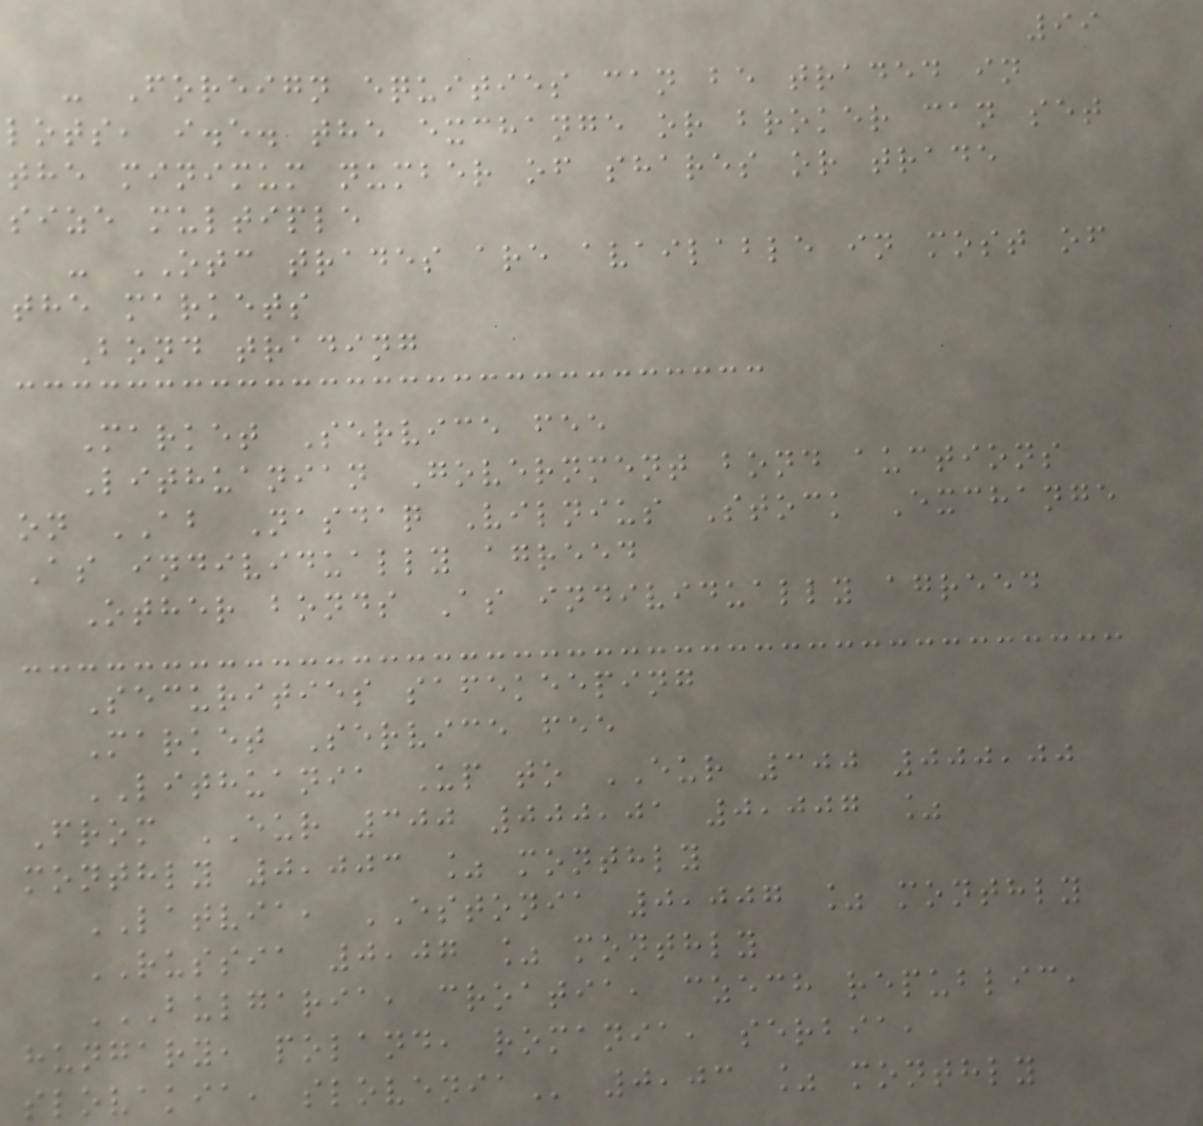99
- Foreign equities can be traded in
lots, i.e. the exchange or broker can set
the minimum number of shares or trade
size multiple
- OTC trades are available in most of
the markets
Bond trading
Market Service fee
Lithuanian Government bond auctions
on AB Nasdaq Vilnius Stock Exchange
As individually agreed
Other bonds As individually agreed
Securities safekeeping
Market Service fee
LITHUANIA Up to EUR 300 000,00
From EUR 300 000,01 0,007 %
monthly 0,003 % monthly
LATVIA, ESTONIA 0,007 % monthly
RUSSIA 0,07 % monthly
BULGARIA, CROATIA, CZECH REPUBLIC,
HUNGARY, POLAND, ROMANIA, SERBIA,
SLOVAKIA, SLOVENIA 0,03 % monthly
